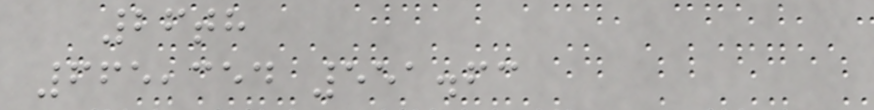26th
665,354 551.63
